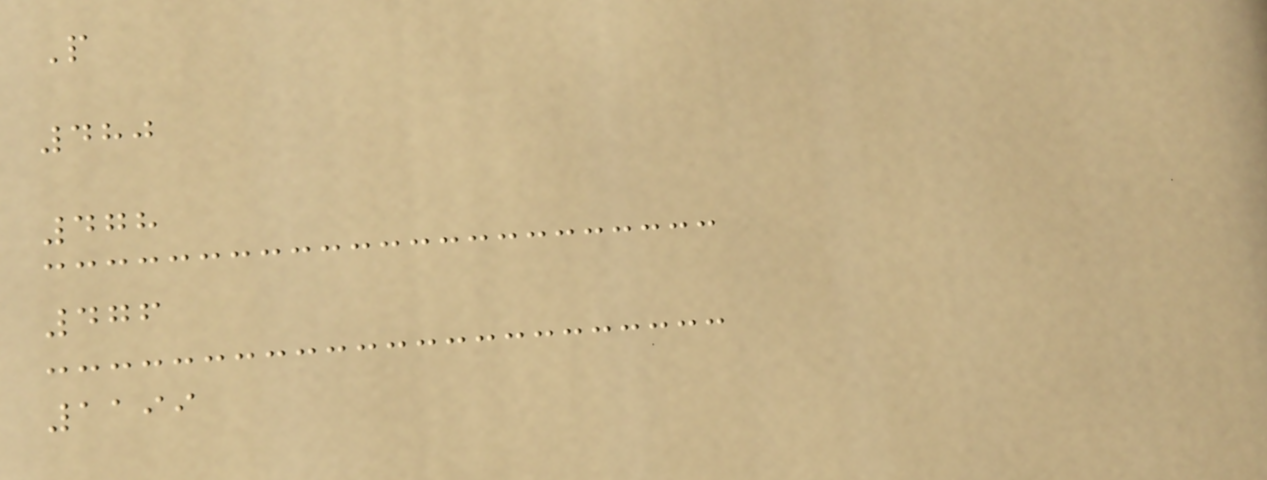P
480
478
476
1199
